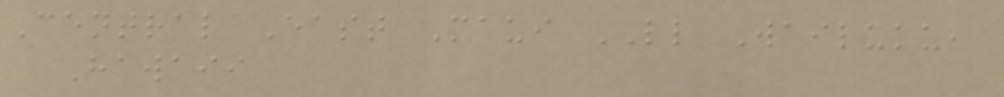Central East Maui LL Wailuku,
Hawaii
